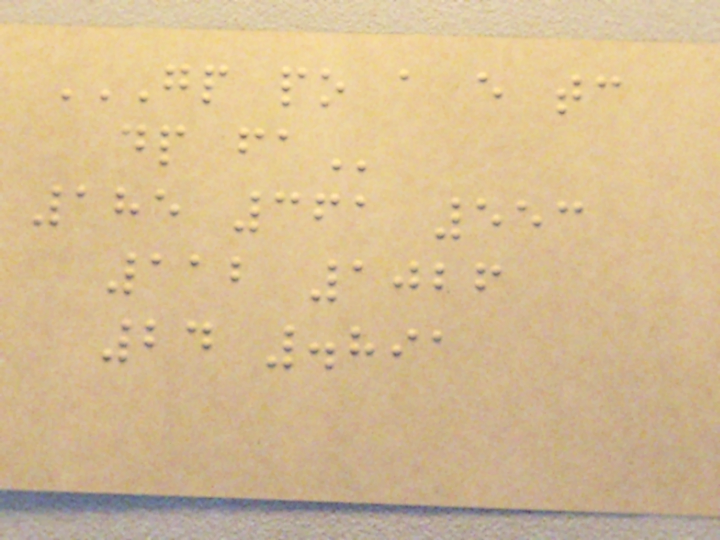GP PO A E TC
DP FA
185 361 553
112 1026
24 .891
